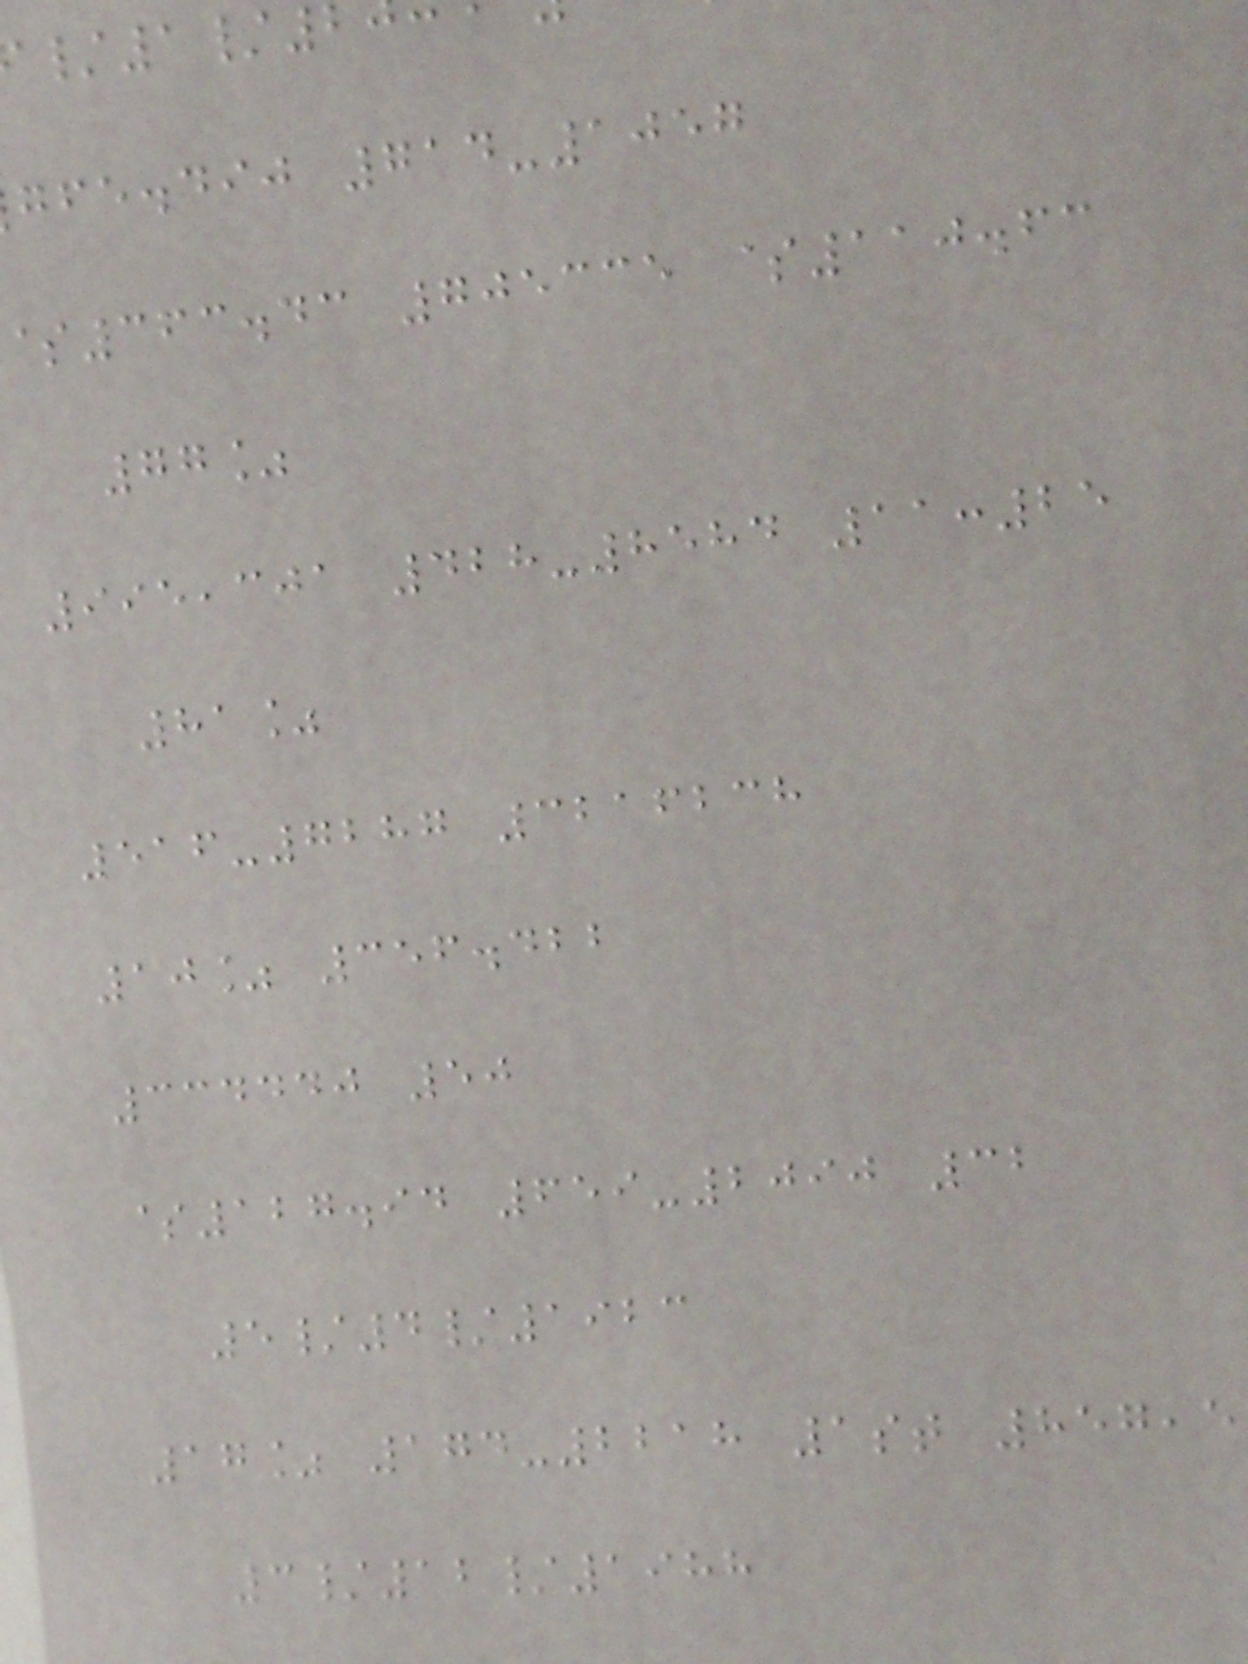gfe.dij 714-1057
363.43 705335 $110.63
77%
995,301 428-8584 11:25
81%
516-7287 3216238
10% 356.422
334440 50
$127.94 659-2090 32
5/4/1923
17% 174-2218 1st 857,5
3/12/1988
